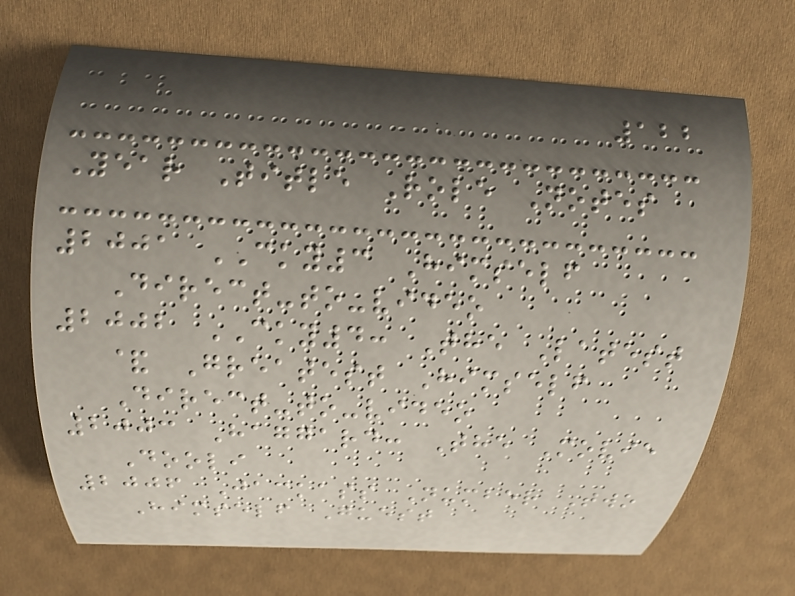122
Year Title Role Notes
2001 CKY3 Himself
Direct-to-video
2002 CKY4: The Latest
& Greatest Himself
Direct-to-video
2003 Haggard: The Movie
Dooli
2006 Jackass Number Two
Himself Guest
